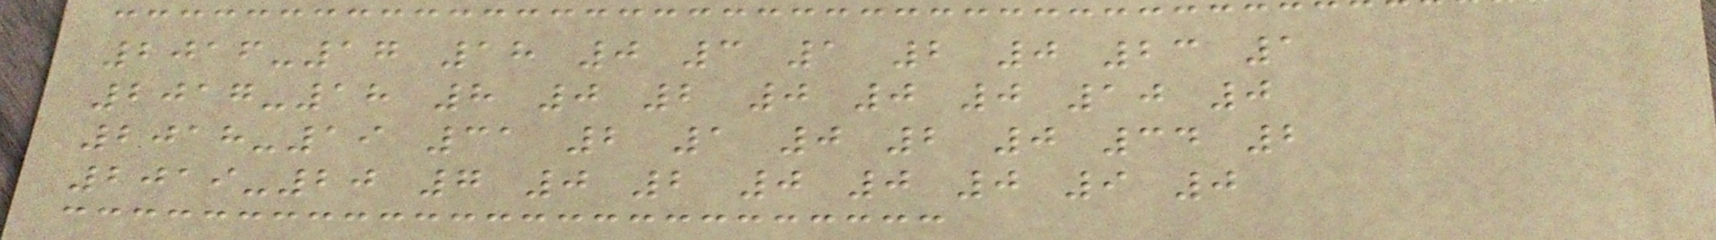2016-17 18 0 3 1 2 0 23 1
2017-18 8 0 2 0 0 0 10 0
2018-19 31 2 1 0 2 0 34 2
2019-20 7 0 2 0 0 0 9 0
